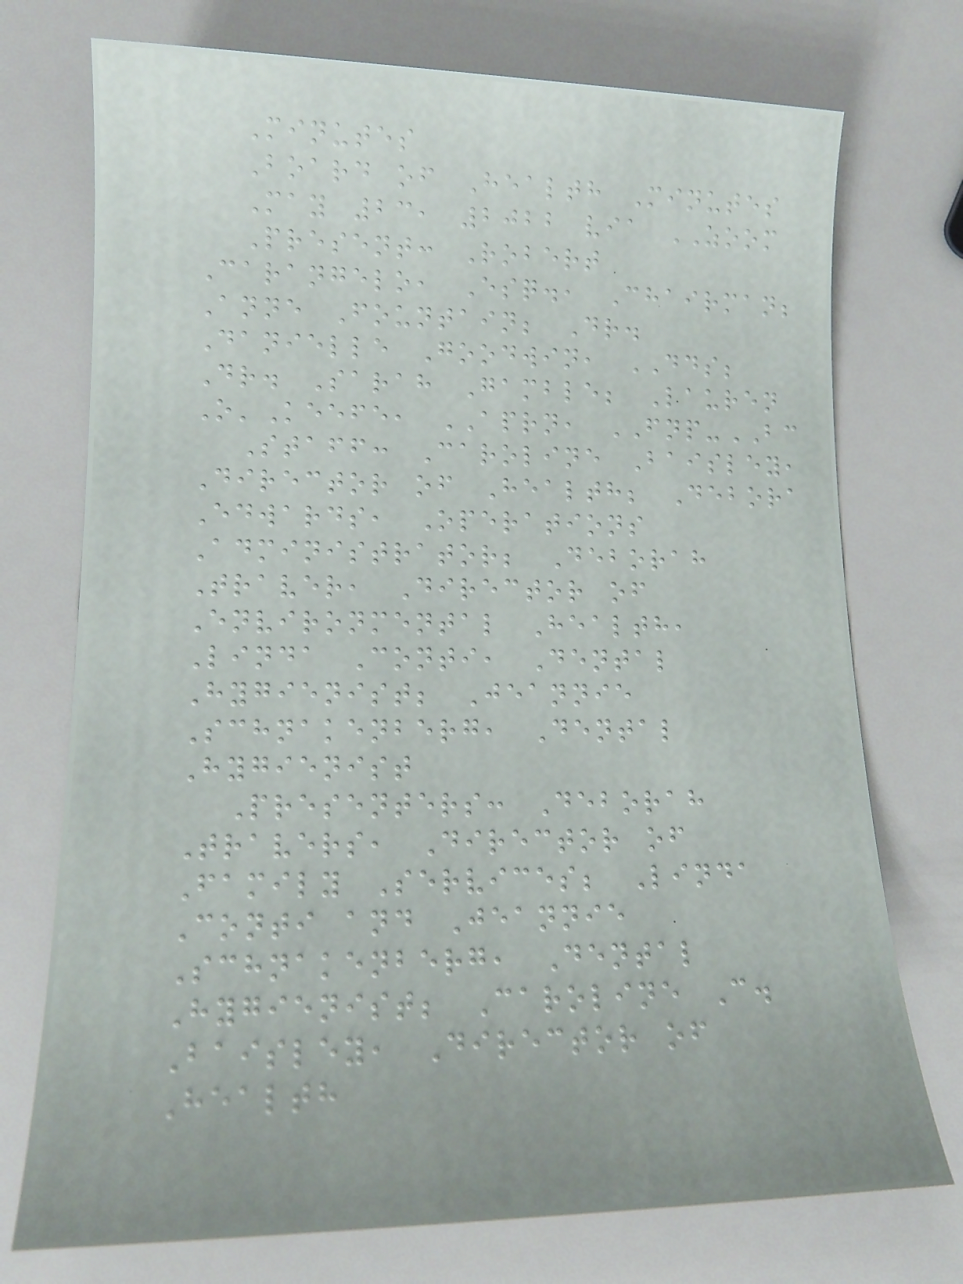Minutes
Board of Health Minutes
May 23, 2022 via ZOOM
Present: Robert
Carangelo, Esq., Chairman;
Anne Fountain; Dr.
Danielle Goodwin, DDS;
Dr. Sarah Gamble; Lauren
O'Keefe, APRN, FNP-BC
Staff: Caroline Baisley,
Director of Health; Debora
Edwards, Operations
Administrator; Deborah
Traver, Director of
Environmental Health,
Linda Conti, Dental
Hygienist; Jeannie
Schnakenberg, Dental
Hygienist
Presenters: Deborah
Travers, Director of
Family Services; Linda
Conti and Jeannie
Schnakenberg, Dental
Hygienist; Caroline C.
Baisley, Director of
Health
